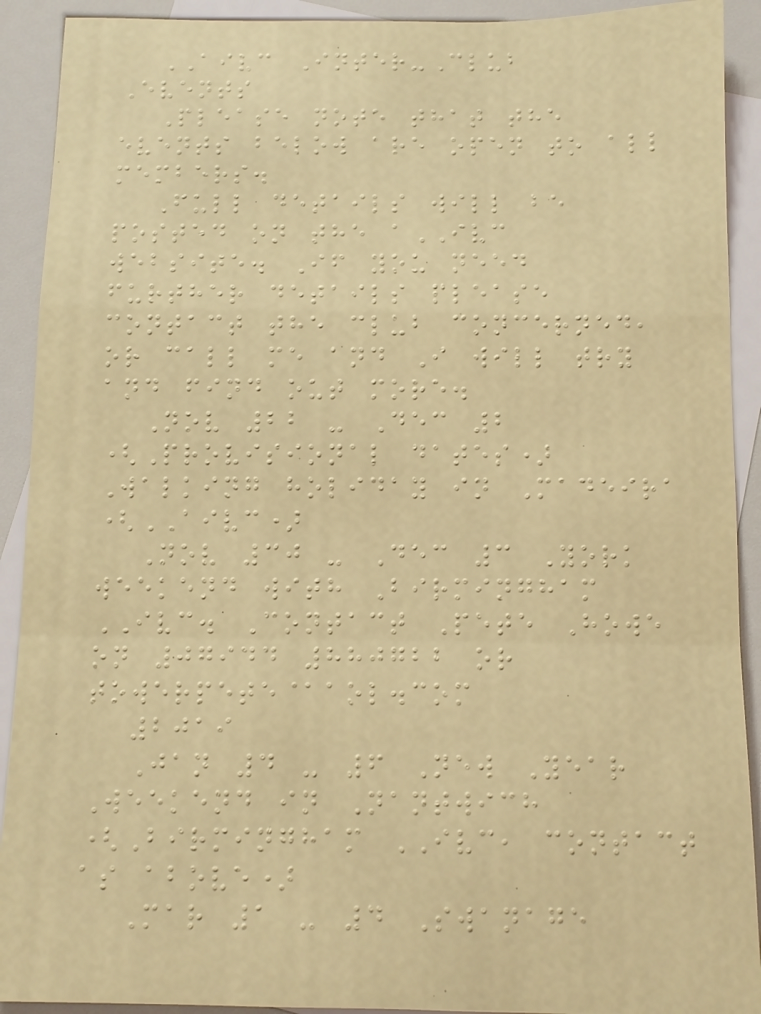AIVC Inter-Club
Events
Please note that the
events below are open to all
members.
Full details will be
posted on the aIVC
website. If you need
further details please
contact the club concerned,
or call me and I will try
and find out more.
Nov 22 - Dec 2
(Provisional dates)
Walking holiday in Madeira
(AIVC)
Nov 30 - Dec 3 York
weekend with Birmingham
IVC. Contact Pete Howe
on 07944 880722 or
towerpete@aol.com
2019
Jan 4 - 6 New Year
Weekend in Nantwich
(Birmingham IVC, contact
as above)
Mar 1 - 4 Swanage
